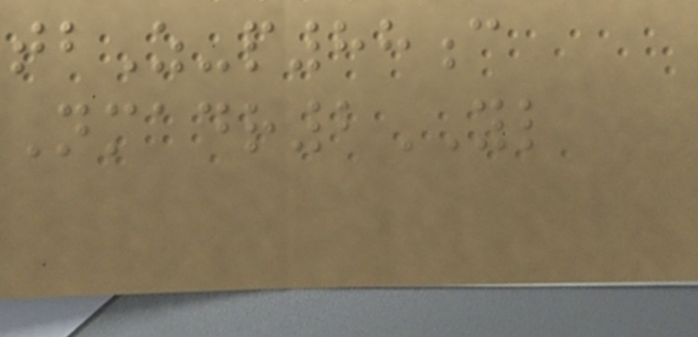tbZ-p88c
Nmadr2YL
